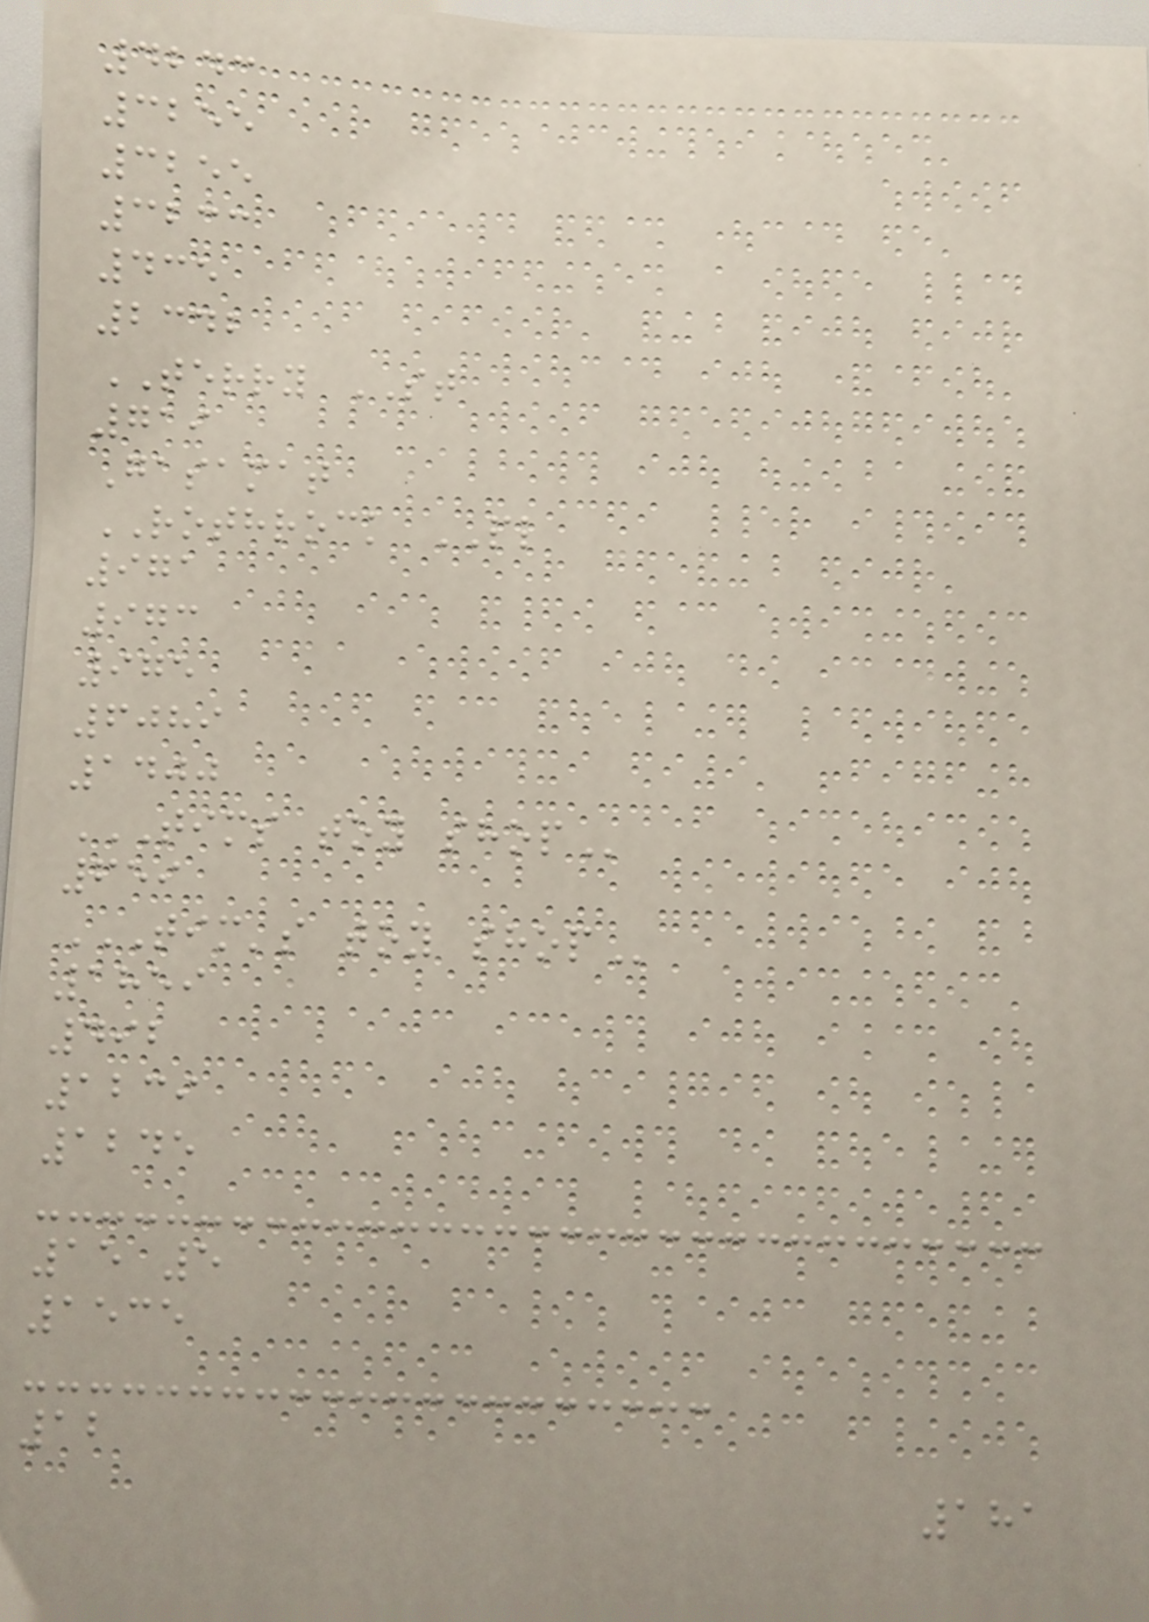4243
3255
3255
3233
435
2342
TERRY ST
719
Gasamat
ROTHROCK PL
971
973
975
6089
1400
TIMS TOY SHOP
659
TIM'S TOY SHOP
1859
492
1239
1245
15 5
1535
12
181
